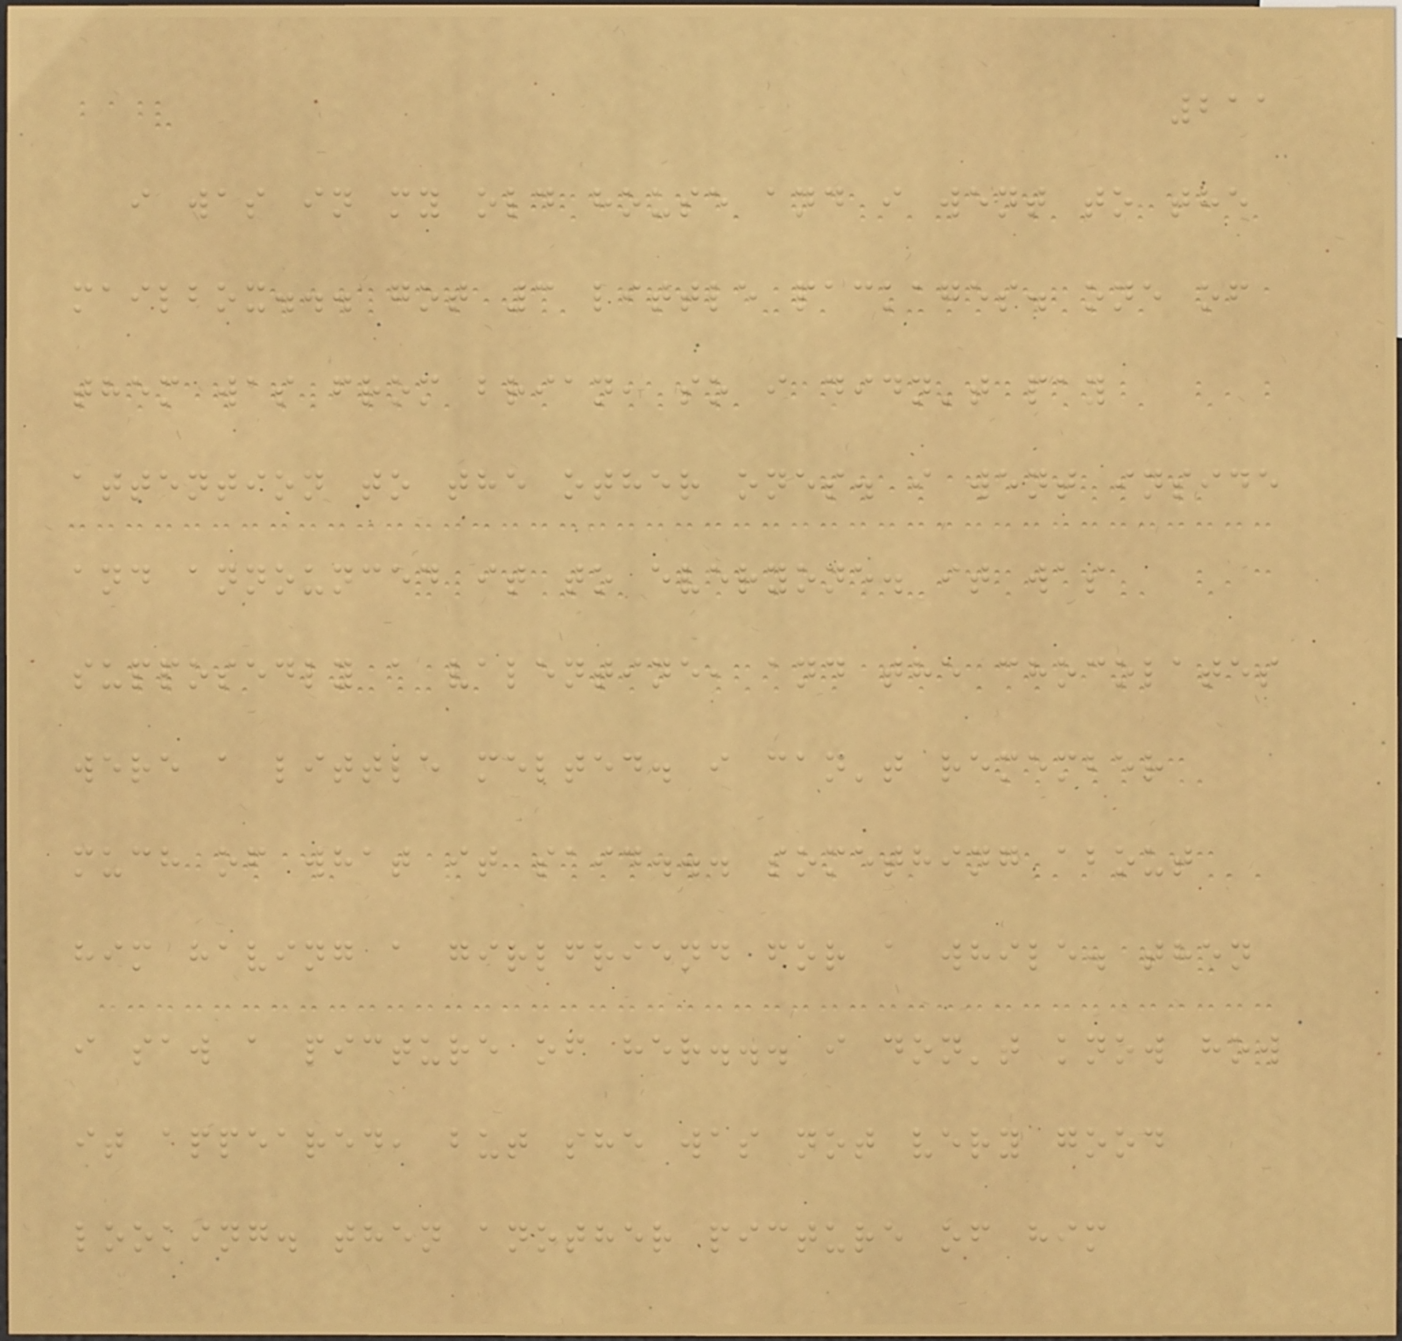211
i was in my old house and i went to the
mailbox... got 3 little packages. one of
them was from brian, so i didn't pay
attention to the other ones. i went inside
and announced it to everyone. it was
supposedly a valentine, and the chocolates
were a little melted. i can't remember
much of what it said... something about
him having a girlfriend for a while. then
i saw a picture of her... i don't know how
it appeared, but she was not very good
looking. then another picture of him
